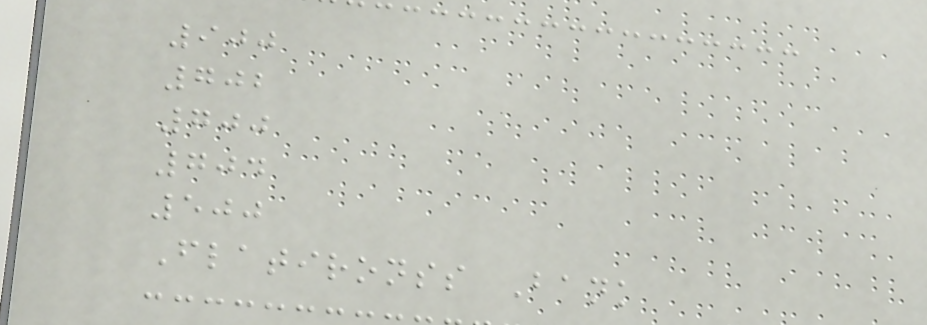900
702
700
704
500
Flatironss Bank
